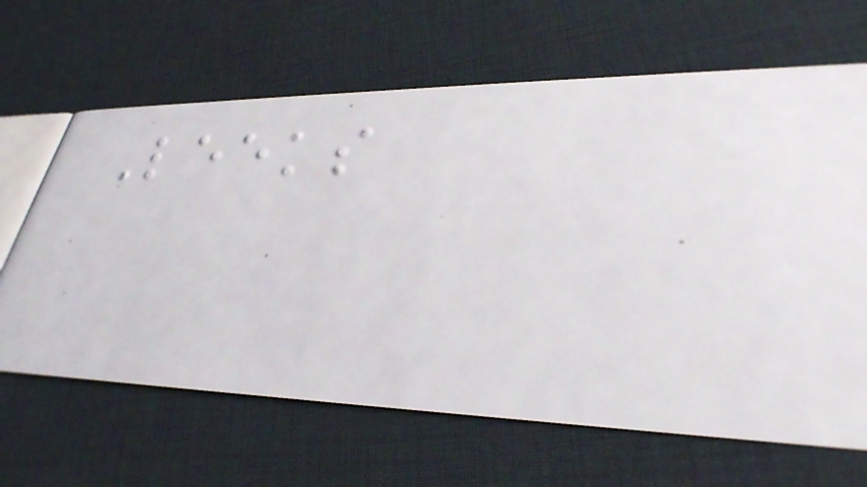Leeks
